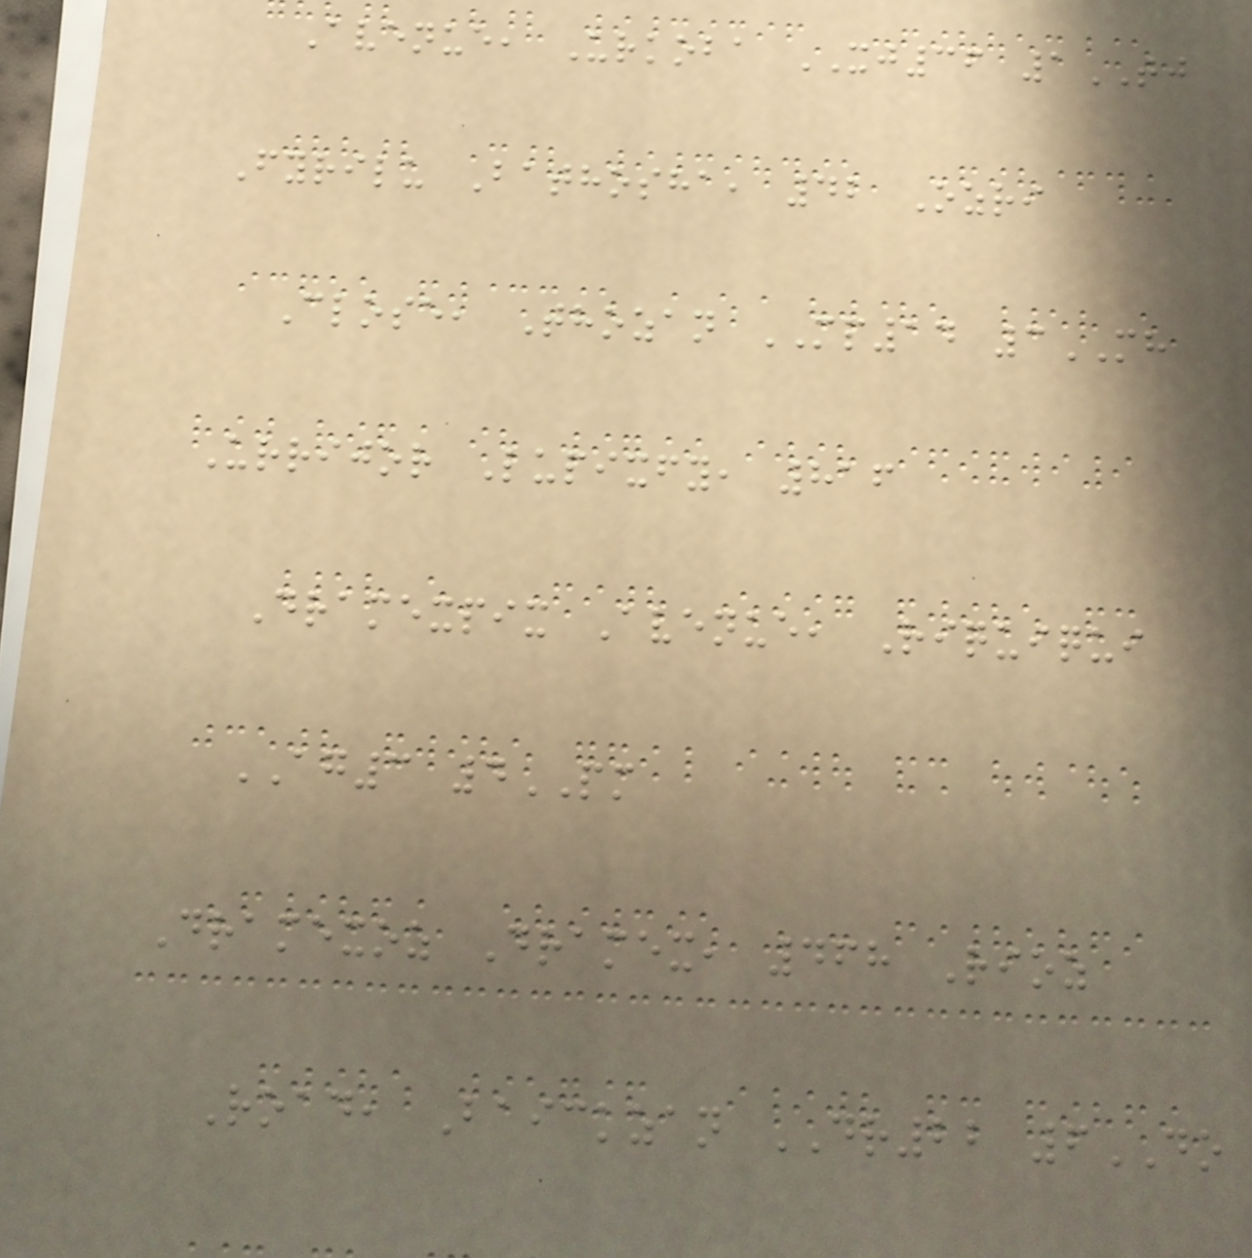Avenue, Urkoba XJ36 1TJ
Fyrilu Bathosha, 42 Ozri
Close, Thozan MP14 3MH
Urrijor Lupixfy, 816
Dramexpix Avenue, Riquiqui
AG3 4PM
Dramexoz Dramex, 468 Rioz
Road, Baickzan DR22 6DO
